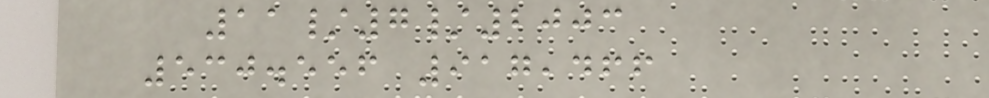11/7/2003
530.556 917,466
